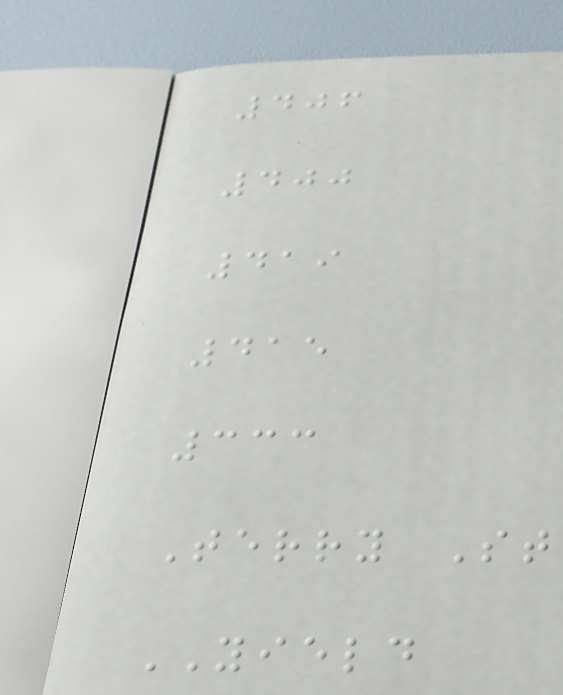406
400
419
415
333
Terry St
YIELD
